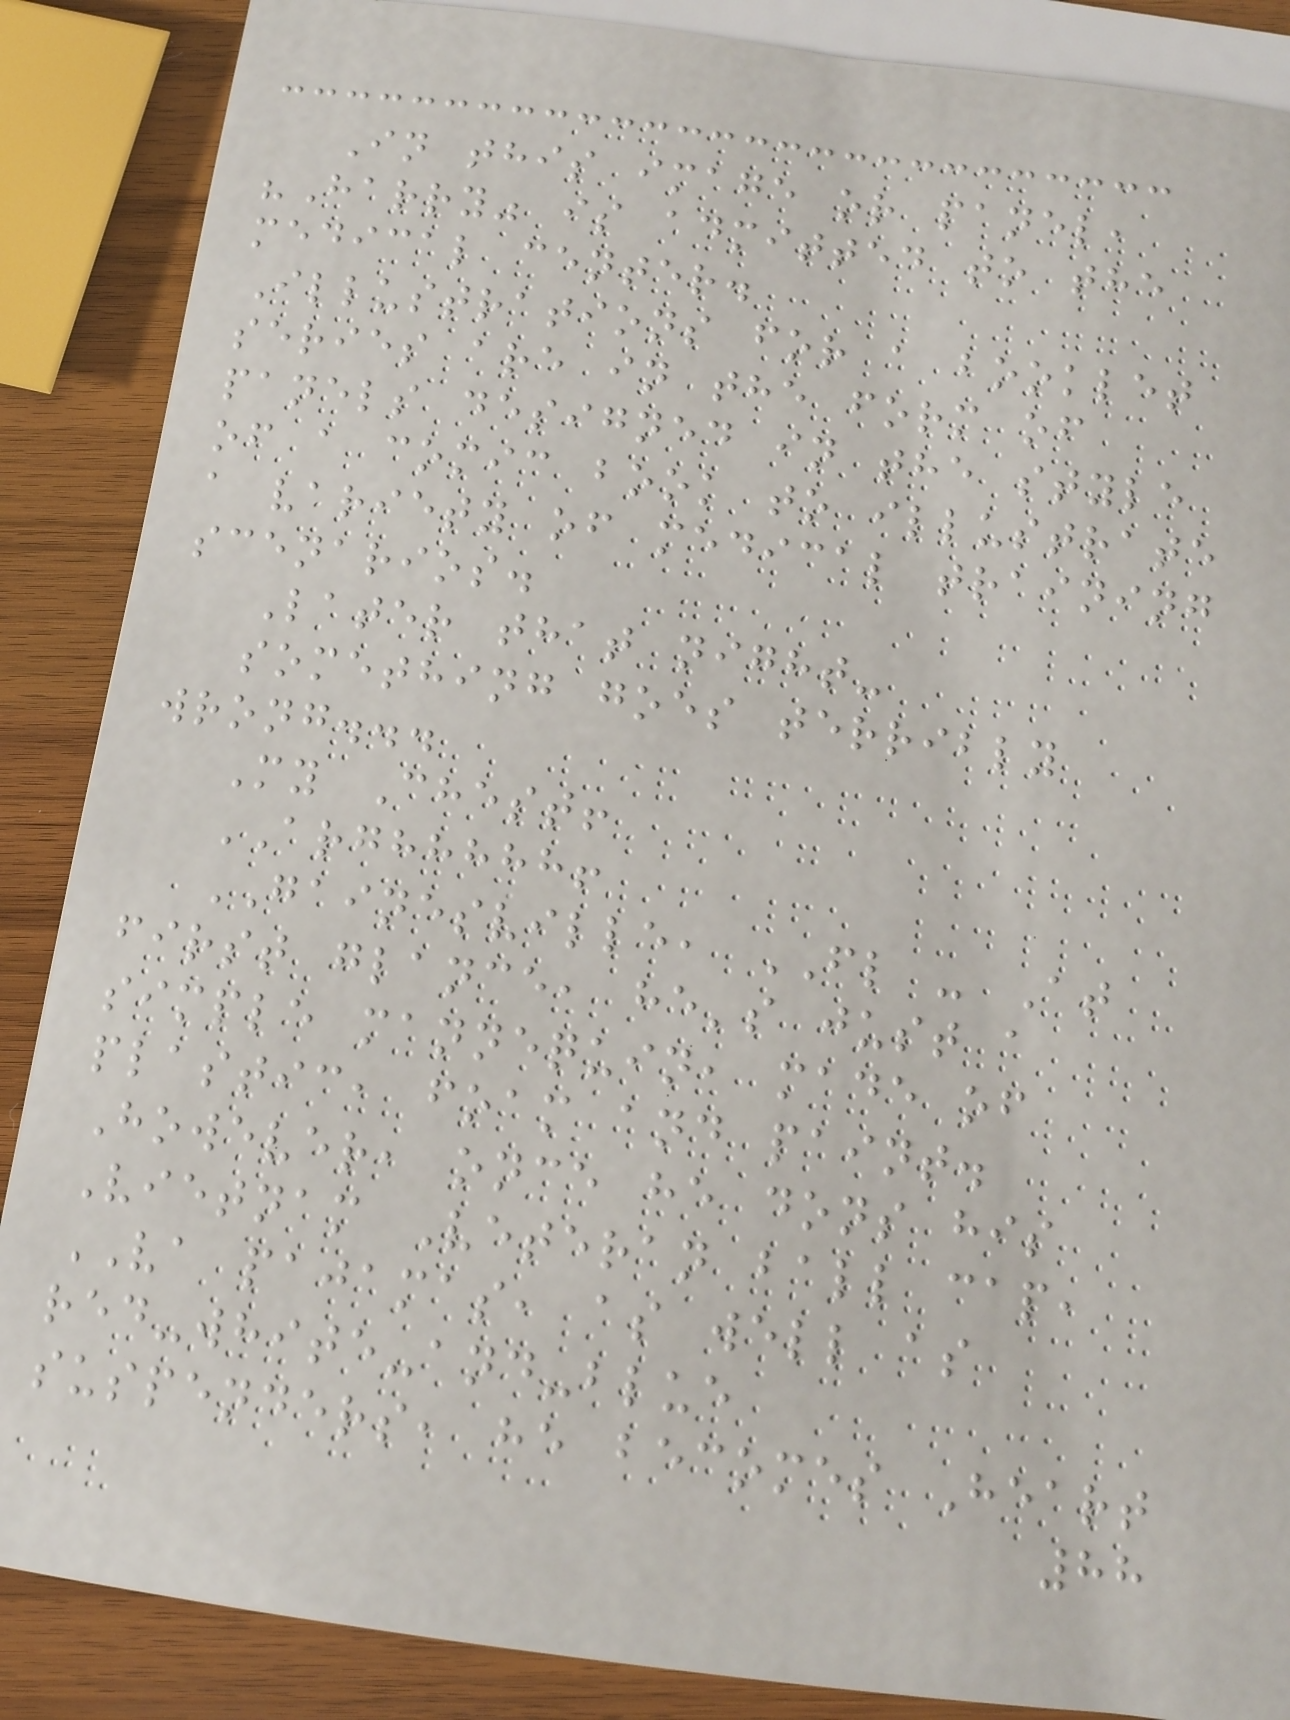In this image or panel,
"Harry" is admitted to the
medical center.
Illustrations for a booklet
series are in the form of
panels designed in the style
of a comic book to illustrate
a variety of medical training
scenarios.
Later that night-
something goes terribly
wrong...
My Chest!
ARGHHHHH!
GAINESVILLE, FL - At
first glance, he's just a
simple mannequin, made of
plastic, foam and paint.
However, once he dons his
Vietnam Veteran ball cap,
VA pajamas, as well as
red-white-and-blue
suspenders, he becomes Heart
88
